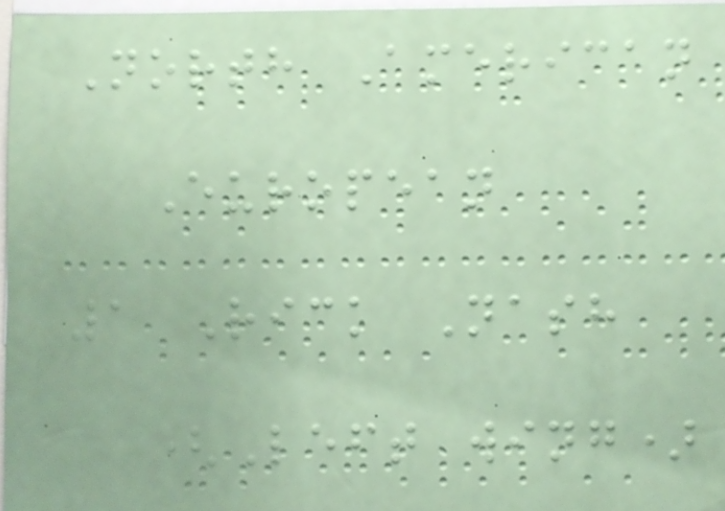North American
European
1 Rick Nash
(Left wing)
